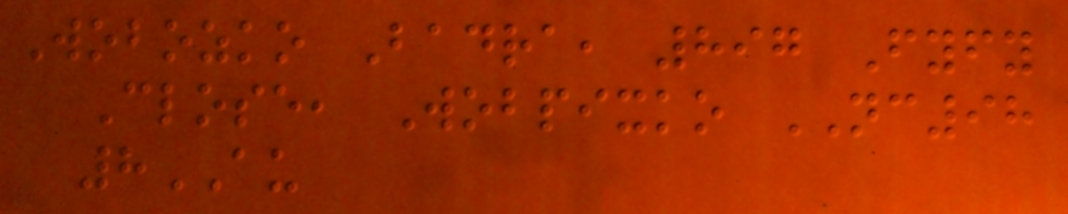Wobozko Badra, 897 Fyfy
Close, Wobpixko NC98
8AU
